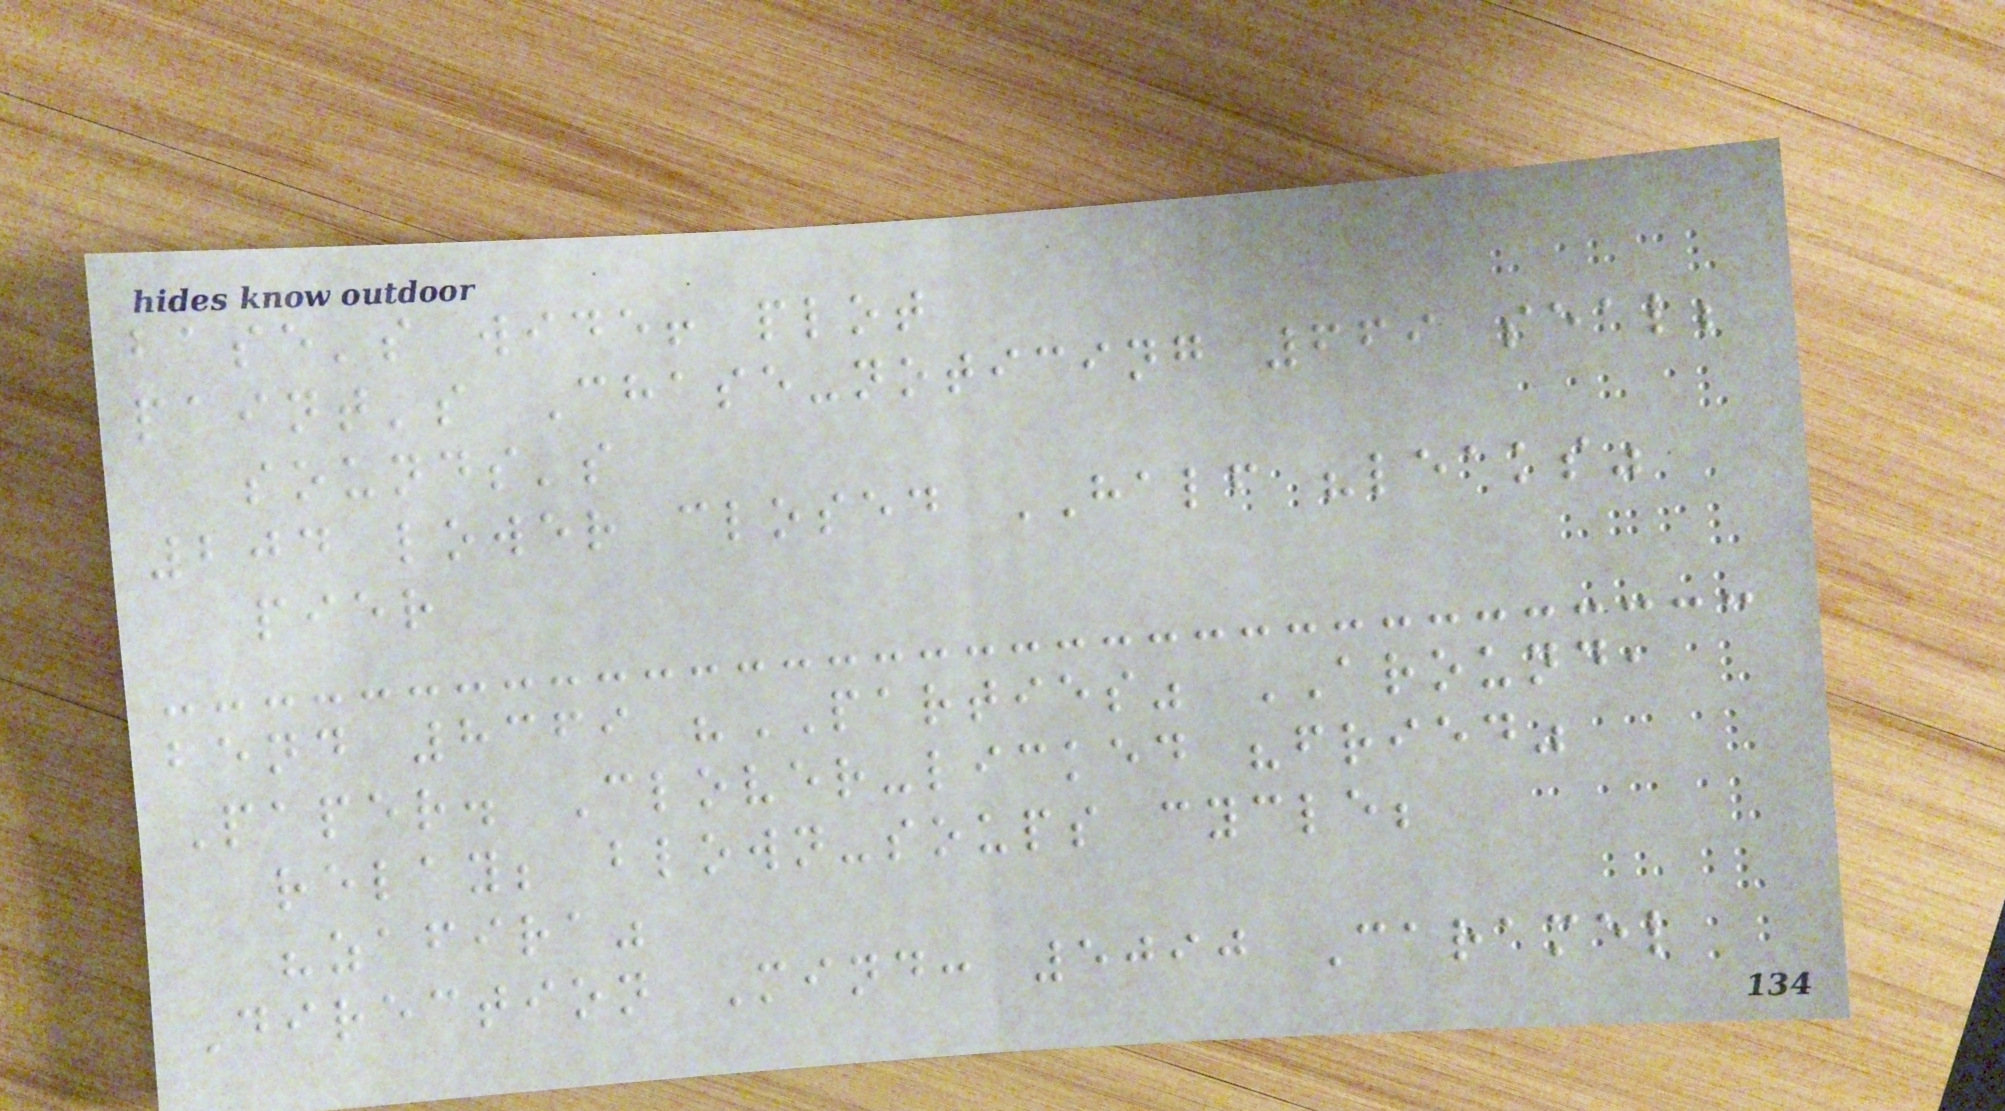base's wide! plot
paint's Chase-noticing 669 seal;
sounds's
204 lower closed HALF "leaks"
pier
bend 8369 "PARTIES" AROUND,
Paper. Clover-licked "fried"
relay; blown-soups cycle;
"zafira"
Direction Mind: 5090 Caramel
